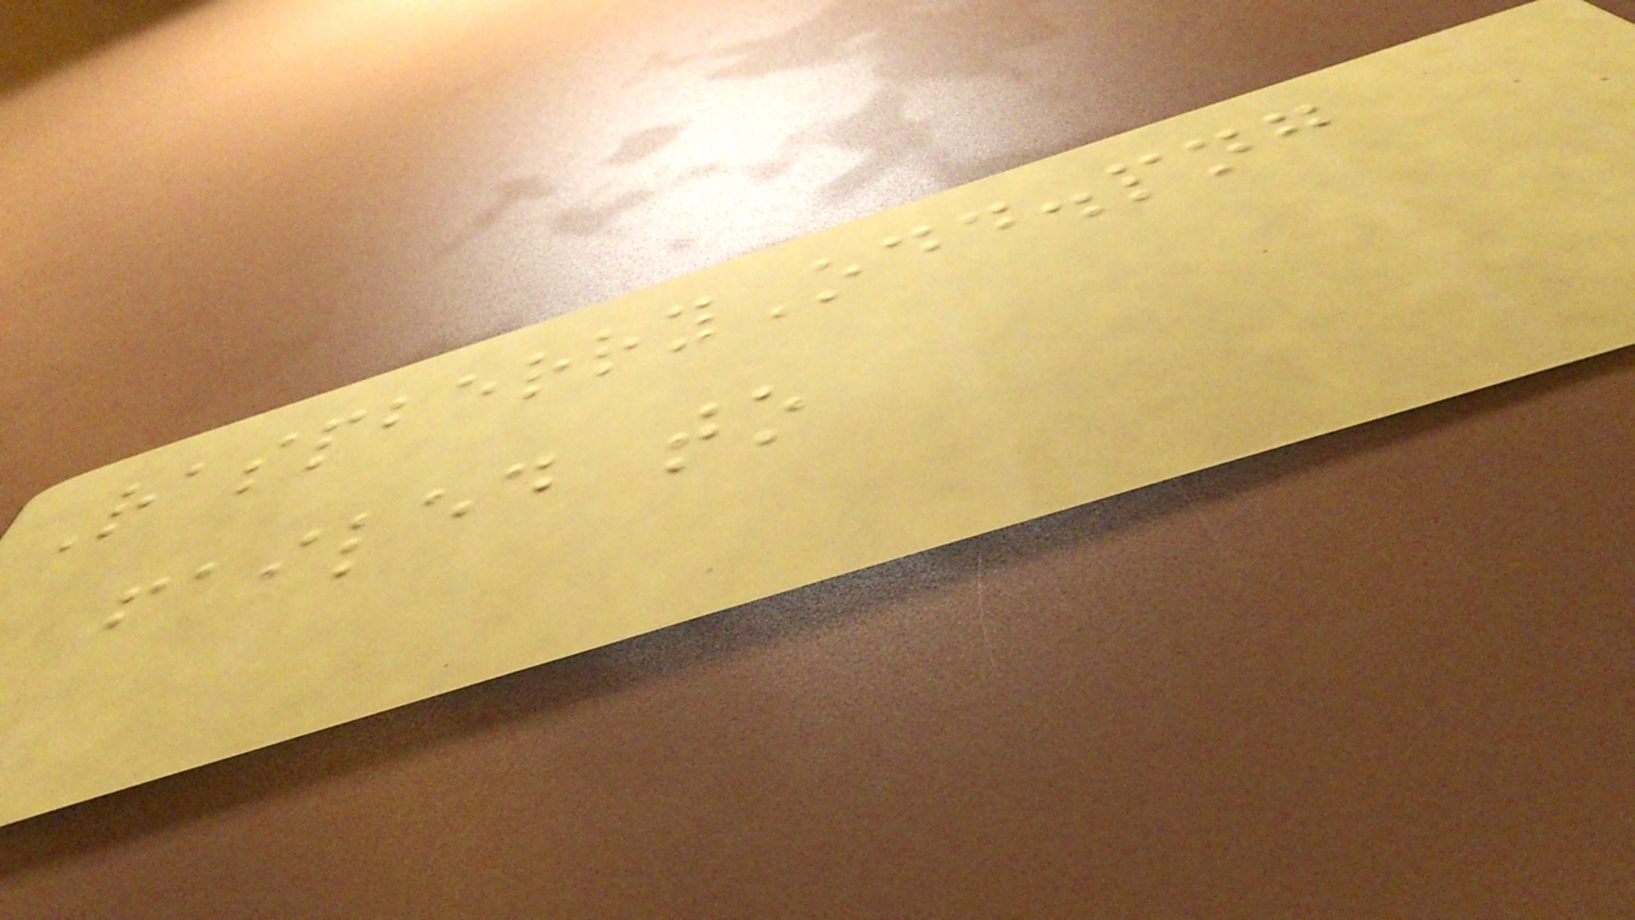RaspberryOdd.png
failed to
